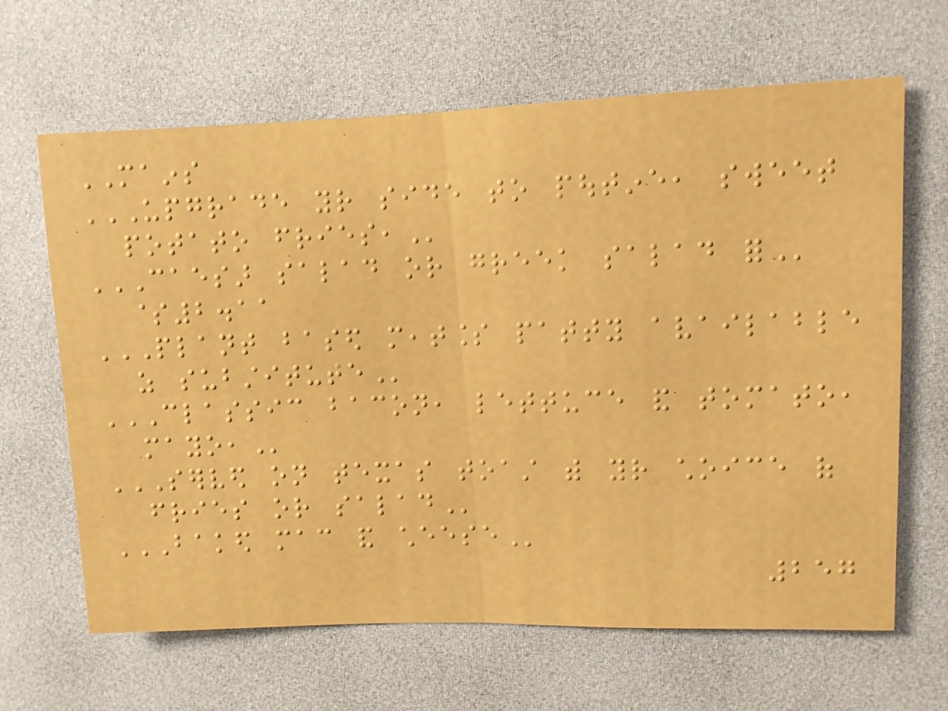MAINS
UPGRADE YOUR SIDE TO POUTINE, SWEET
POTATO FRIES,
CAESAR SALAD OR GREEK SALAD FOR
$2.11
PLANT BASED MEATLESS PATTY AVAILABLE
AS SUBSTITUTE
CLASSIC BACON, LETTUCE AND TOMATO,
MAYO,
SERVED ON TEXAS TOAST WITH YOUR CHOICE OF
FRIES OR SALAD
BAKED MAC AND CHEESE
257
